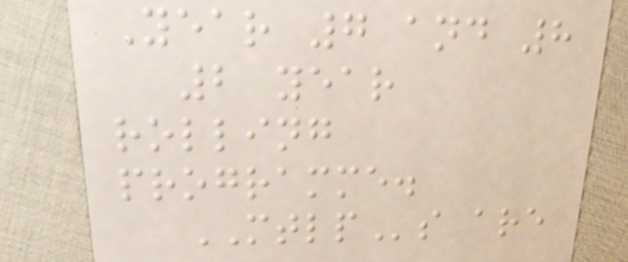Year 7 and 8
2 year
rolling
programme.
MTLPs are
